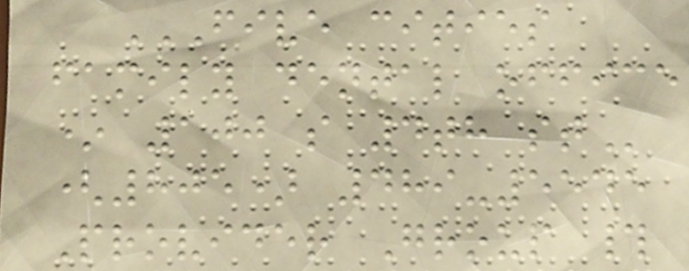FIVE CITIES
FAMILY DENTAL OFFICE
* 100 S 4TH ST
(805) 489-5545
Provider Group #
